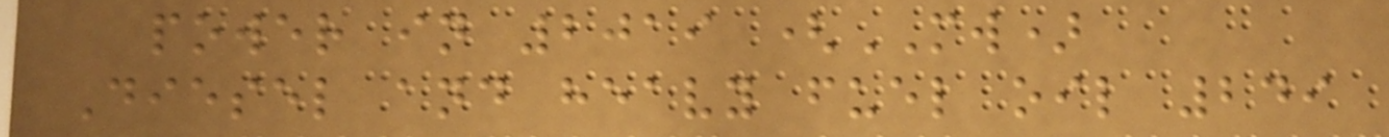power in 2019 (MW)
Diesel and heavy fuel oil 249
